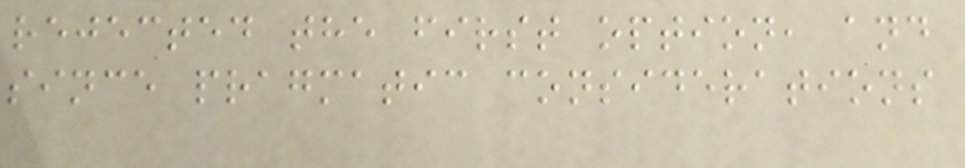rejected the first option, and
since pragmatic considerations
